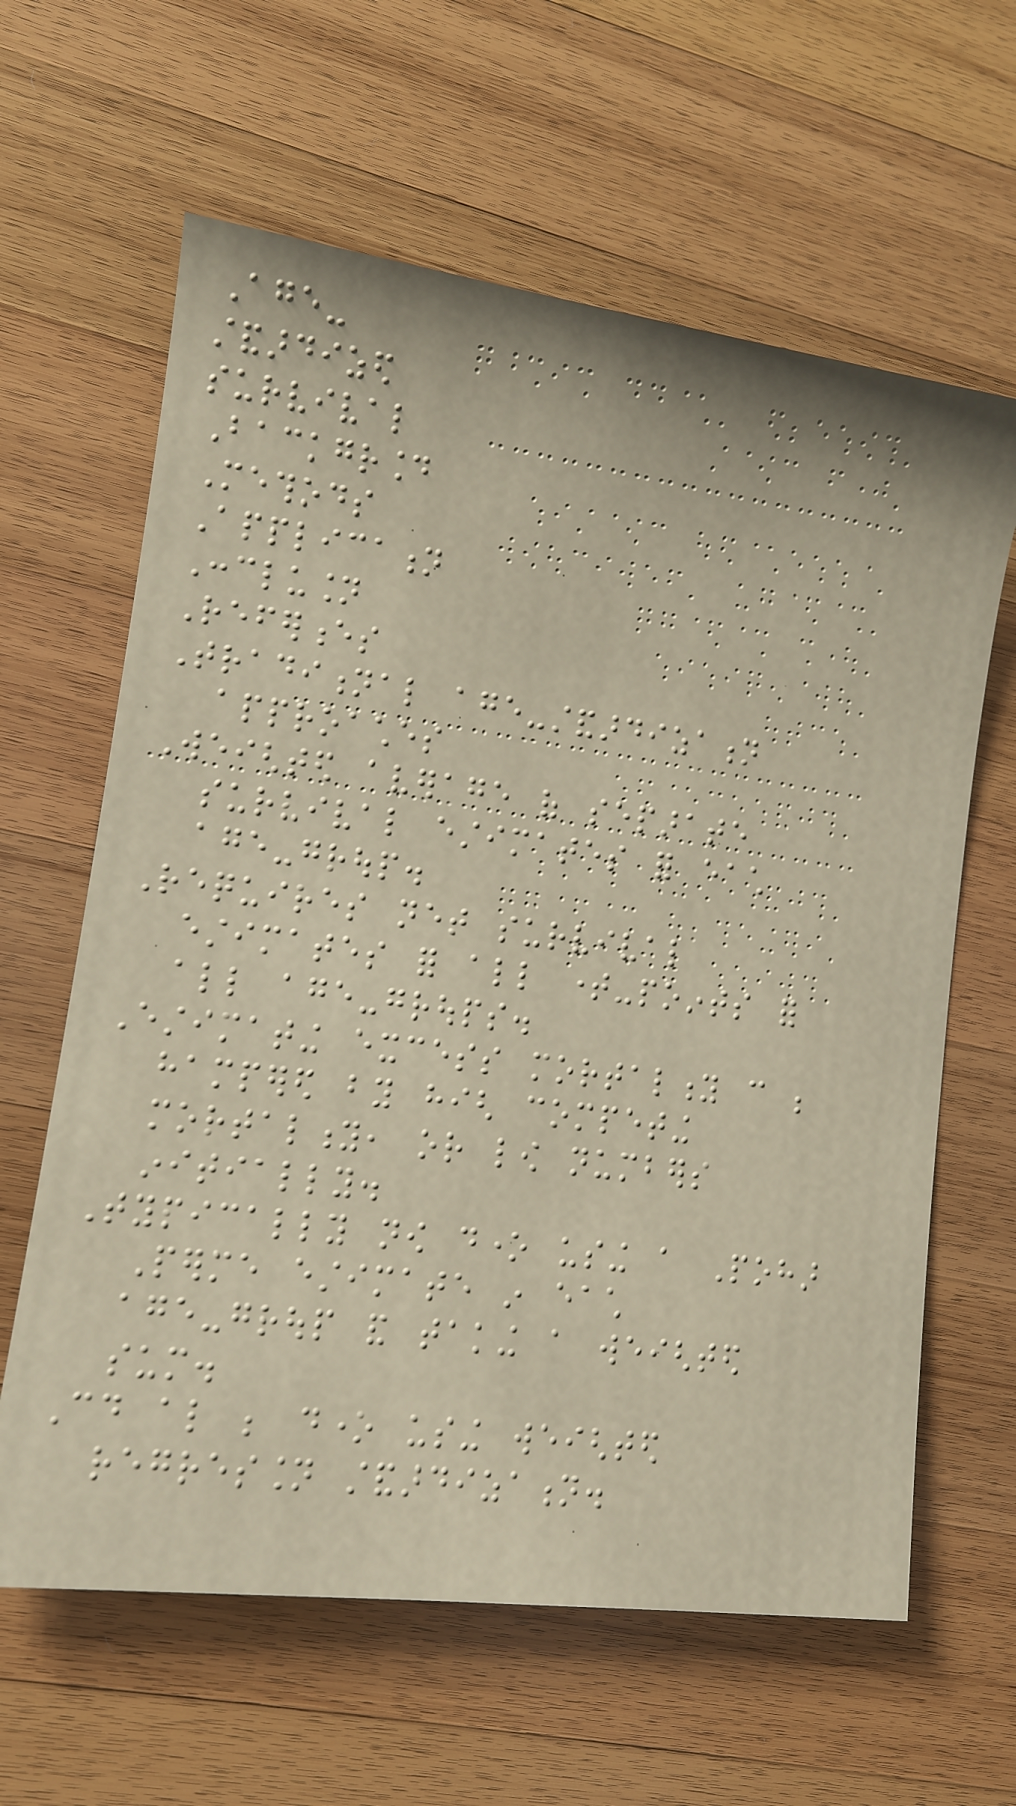Age-
standardized
survival
Background
Methods
Application
Conclusion
References
Traditional age-standardization
approaches
Weighted average of separate
survival estimates for each
age-group.
Requires net survival
estimates for all time-points for
all age-groups.
Estimating excess mortality can be
hampered by high competing
mortality, or low numbers
initially.
Typically now done using a Pohar
Perme estimate in each
age-group and taking a weighted
sum.
Could also be done using weighted
regression standardization.
